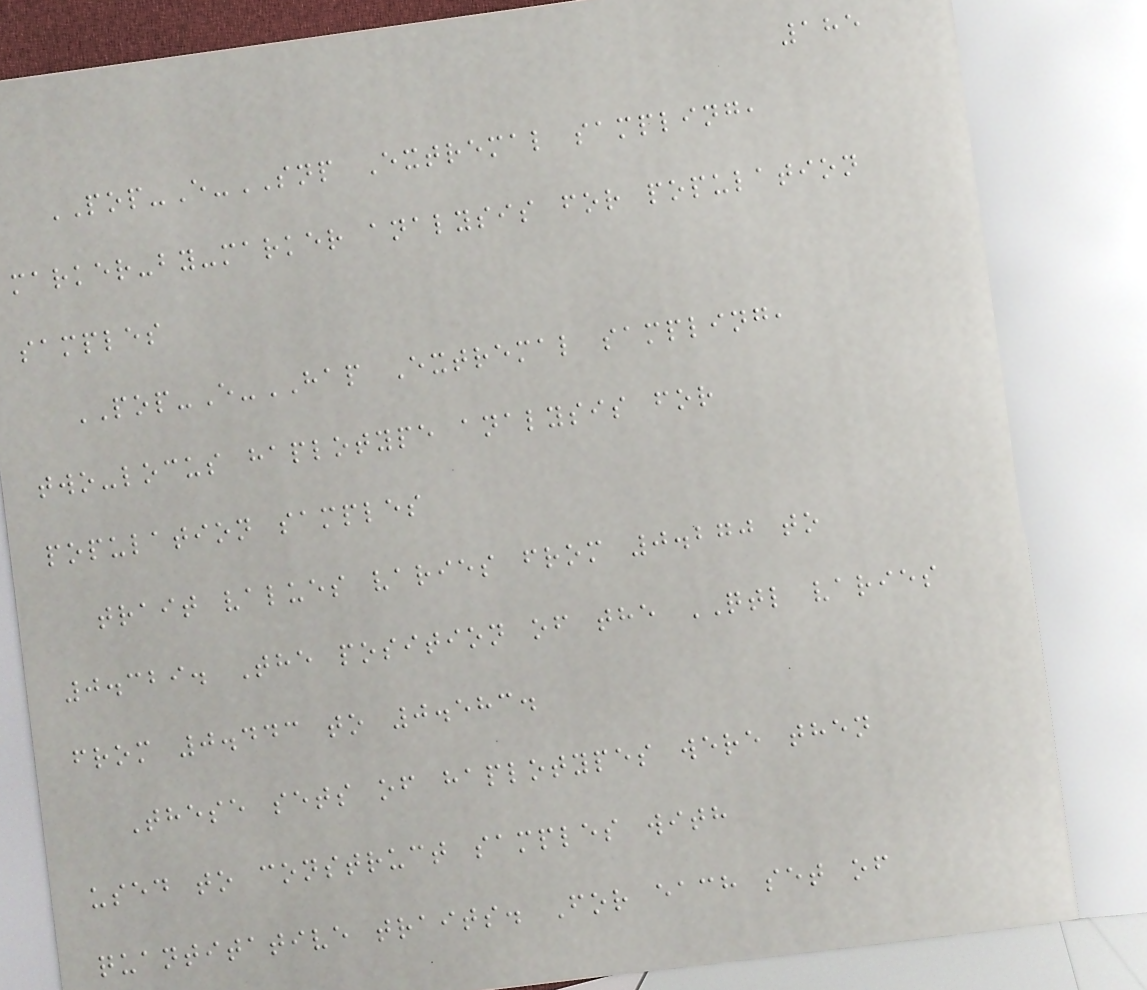185
POP-E-SNP Extremal sampling,
marker-by-marker analysis for population
samples
POP-E-HAP Extremal sampling,
two-locus haplotype analysis for
population samples
trait values varies from 0.270 to
0.329. The position of the QTL varies
from 0.443 to 0.583.
These sets of haplotypes were then
used to construct samples with
quantitative traits. For each set of
